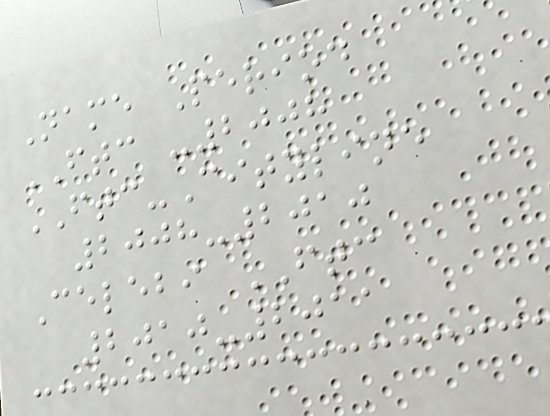Name Period
FTC -2008
FTC-Cityline
2008-2010
Celebi FTC
2010-2011
